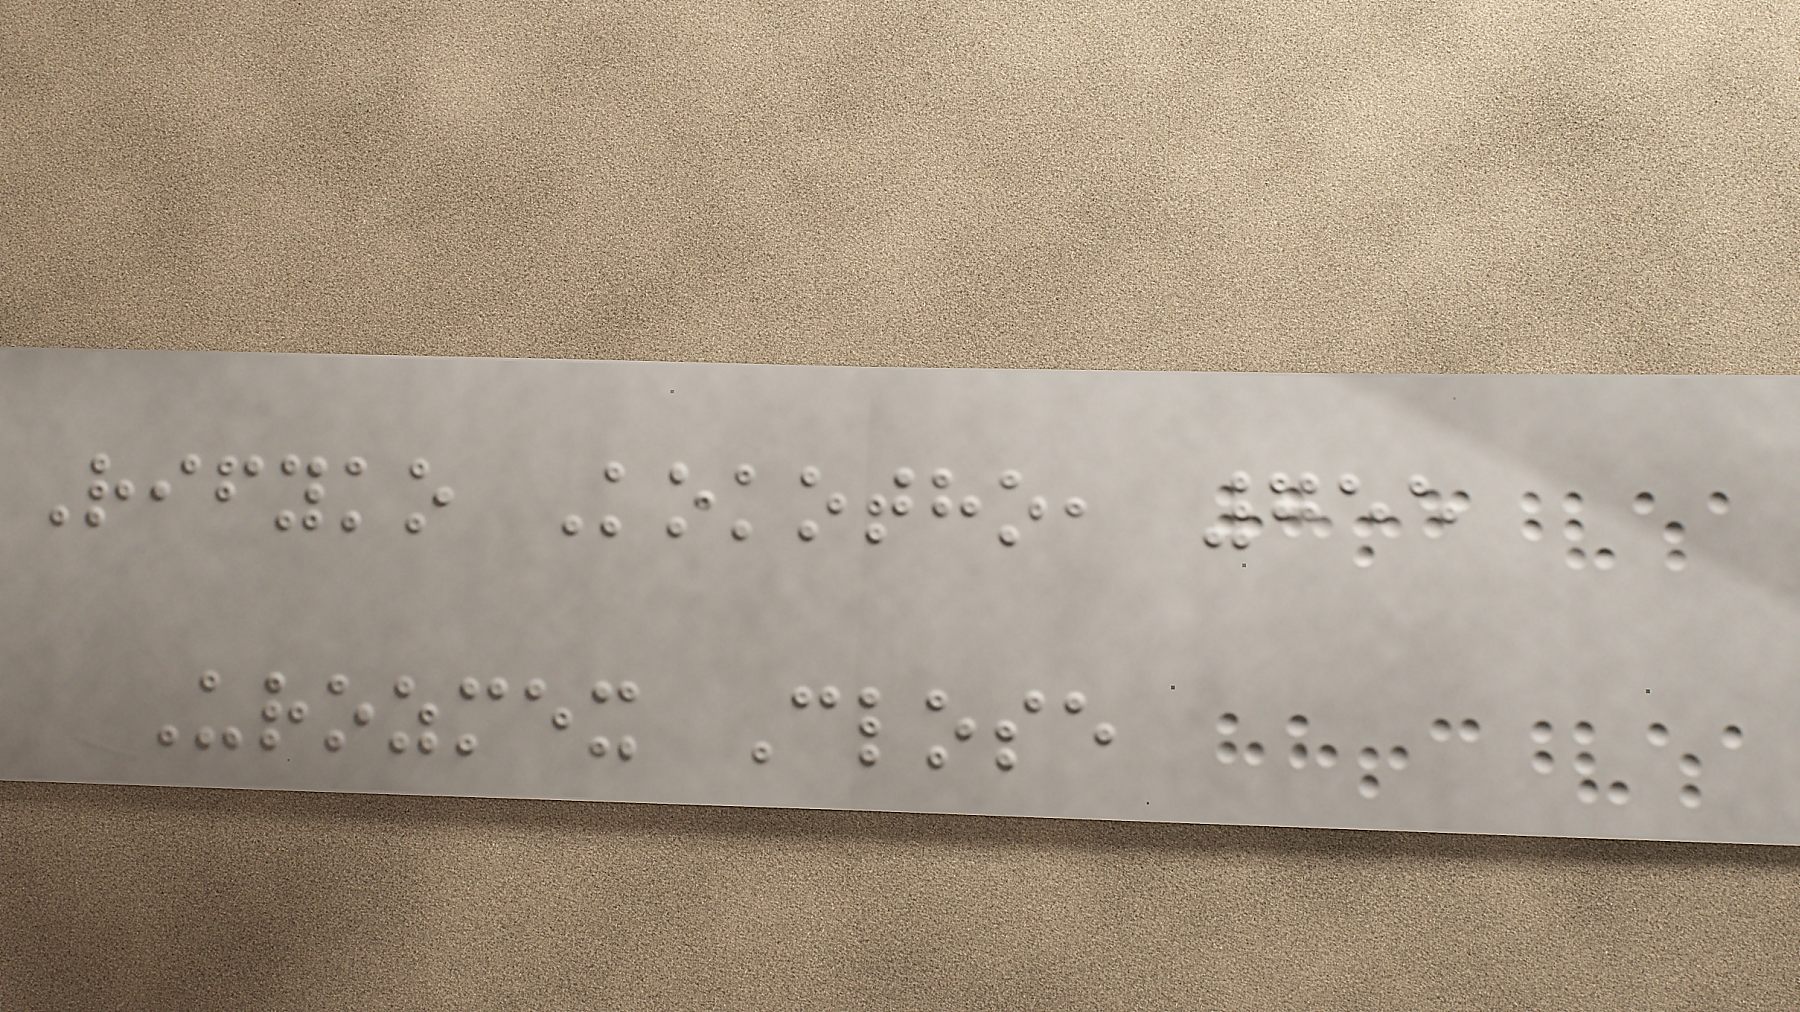Rifyko Kokotho, 755
Urozmex Close
